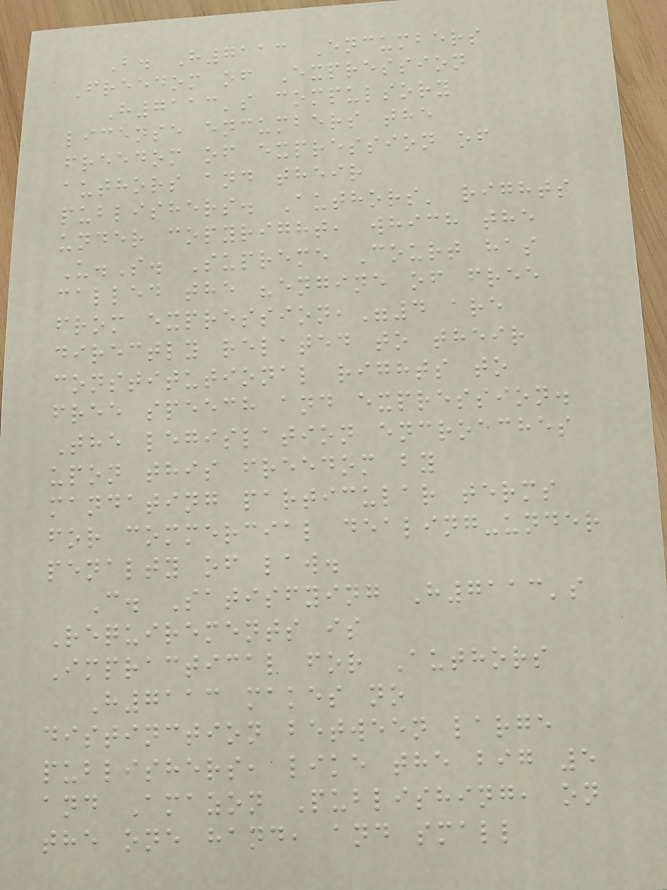B. H7113 Encumbers
Freedom of Expression
H7113's compulsory
license encumbers the
freedom of expression of
authors and their
publishers. Authors' rights
under copyright, which the
U.S. Supreme Court has
called the "engine of free
from expression,"4 are
directly related to their
constitutional rights to
free speech and expression.
The legislation encroaches
upon this freedom by
mandating particular terms
for commercial dealing-under
penalty of law.
C. Satisfying H7113's
Requirements is
Impractical for Authors
H7113 makes no
distinction between large
publishers, like the big 5
and Amazon Publishing, on
the one hand, and small
